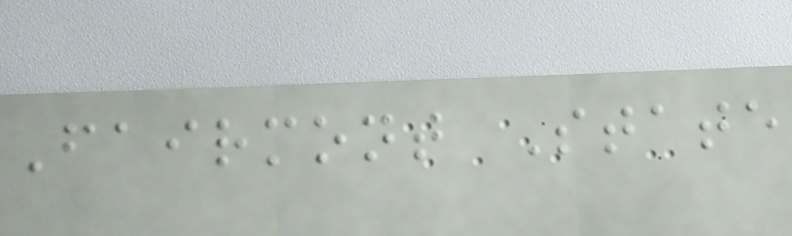Fairmont State
